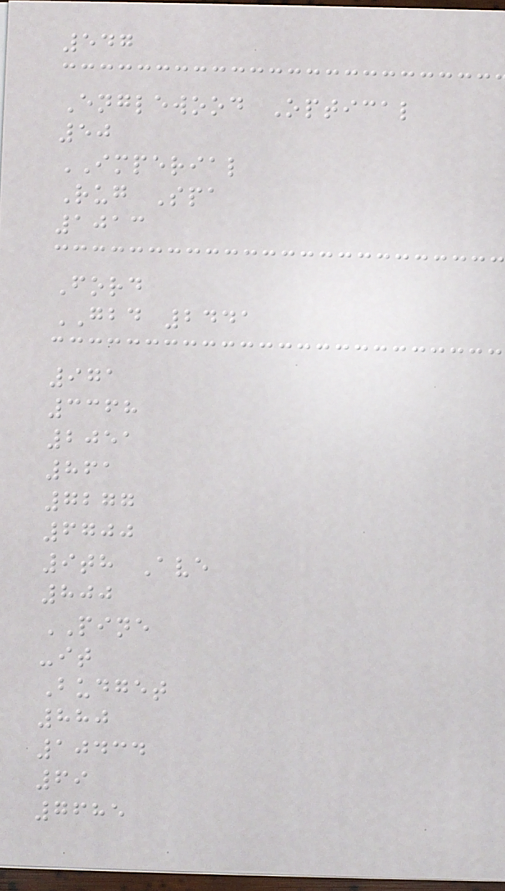547
Englewood Optical
50
IMPERIAL
Rug Spa
1013
Ford
GBD 2441
971
3368
2051
861
7277
6700
9th Ave
800
PINE
-it
Budget
880
10434
69
7685
